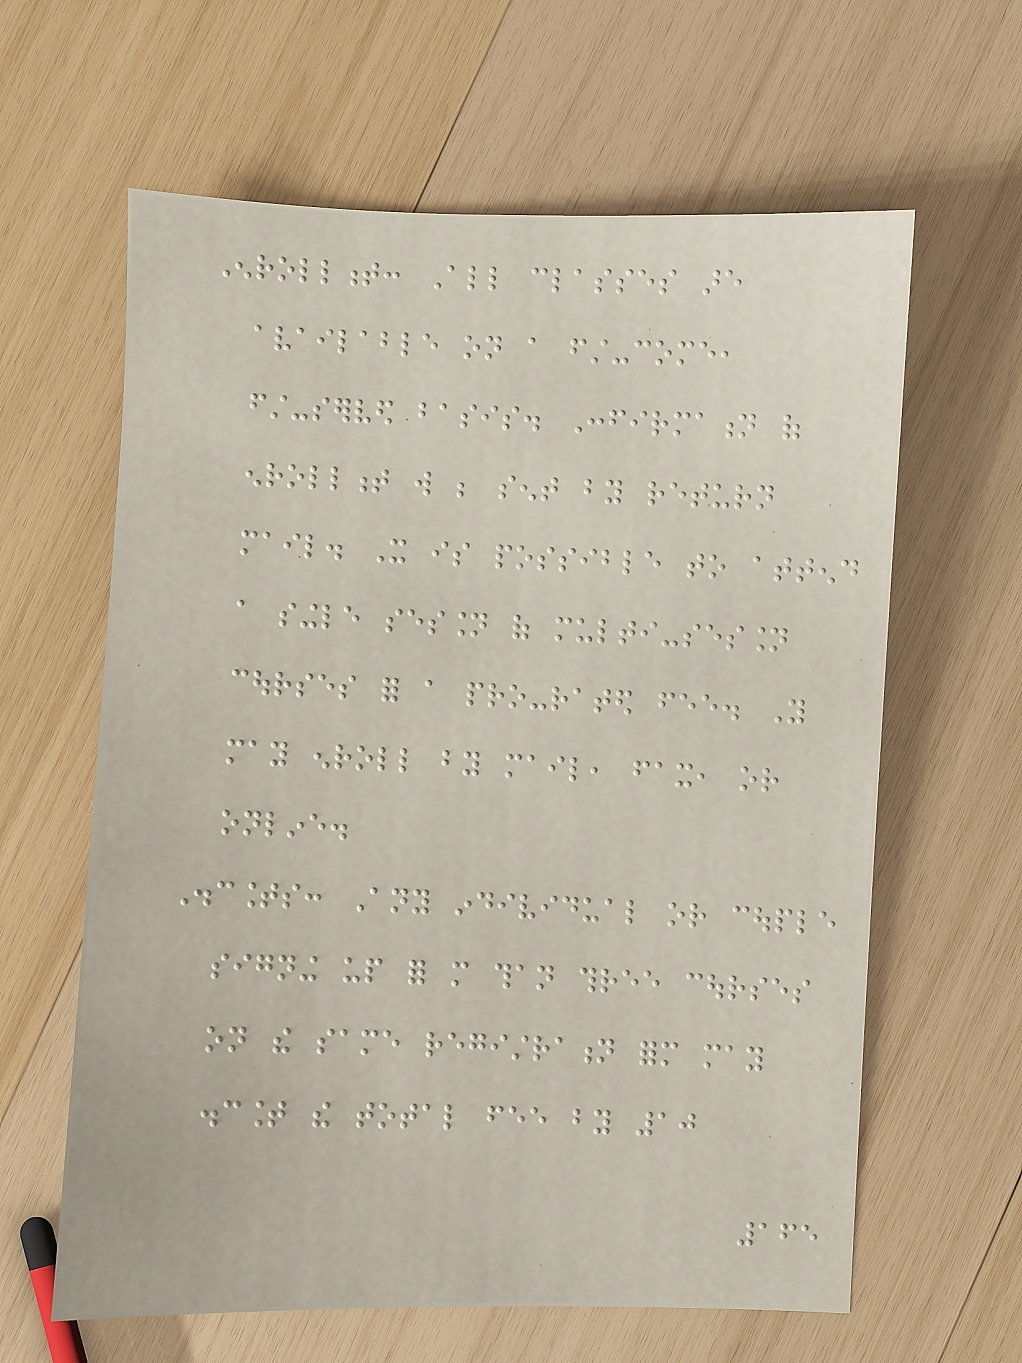Enrollment: All classes are
available on a first-come,
first-served basis. Confirmation of
enrollment will be sent by return
mail. It is possible to attend
a single session of multi-session
courses for a pro-rated fee. You
may enroll by mail, fax, or
online.
Discounts: Any individual or couple
signing up for more than three courses
on the same registration form may
discount the total fee by 10
165
